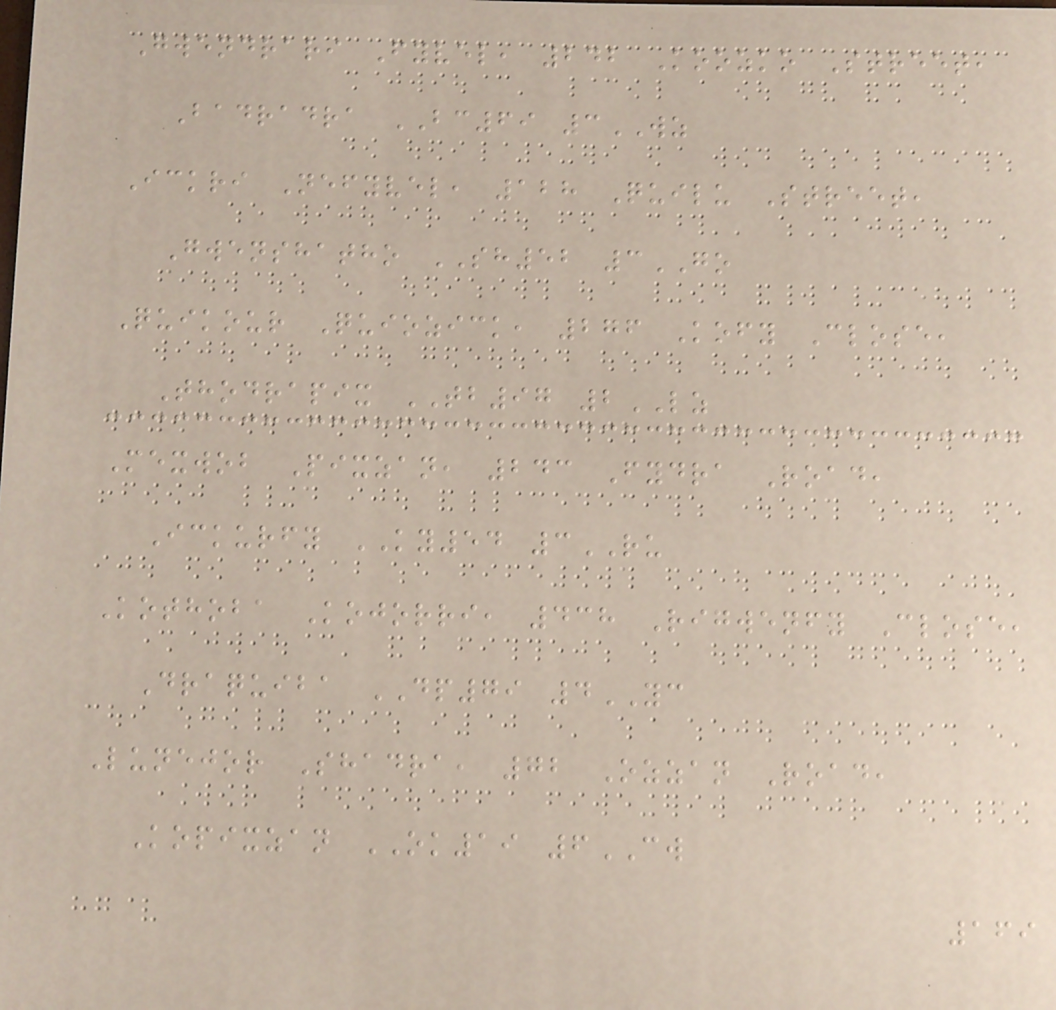Gwendrari Fyvel, 242 Koozko Street,
Badradra BC69 3WZ
Ickri Nefyvel, 128 Quilu Street,
Gwenshatho SH52 3GO
Quikour Quiozick, 276 Kofy Close,
Thodrapix TB97 2LZ
Mexwob Pixzan, 243 Fydra Road,
Ickurfy KY54 3RU
Kothoba Kojorri, 438 Rigwenfy Close,
Draquiba DP79 4YC
Lunejor Shadra, 72 Ozzan Road,
Kopixzan OK19 6CW
169
